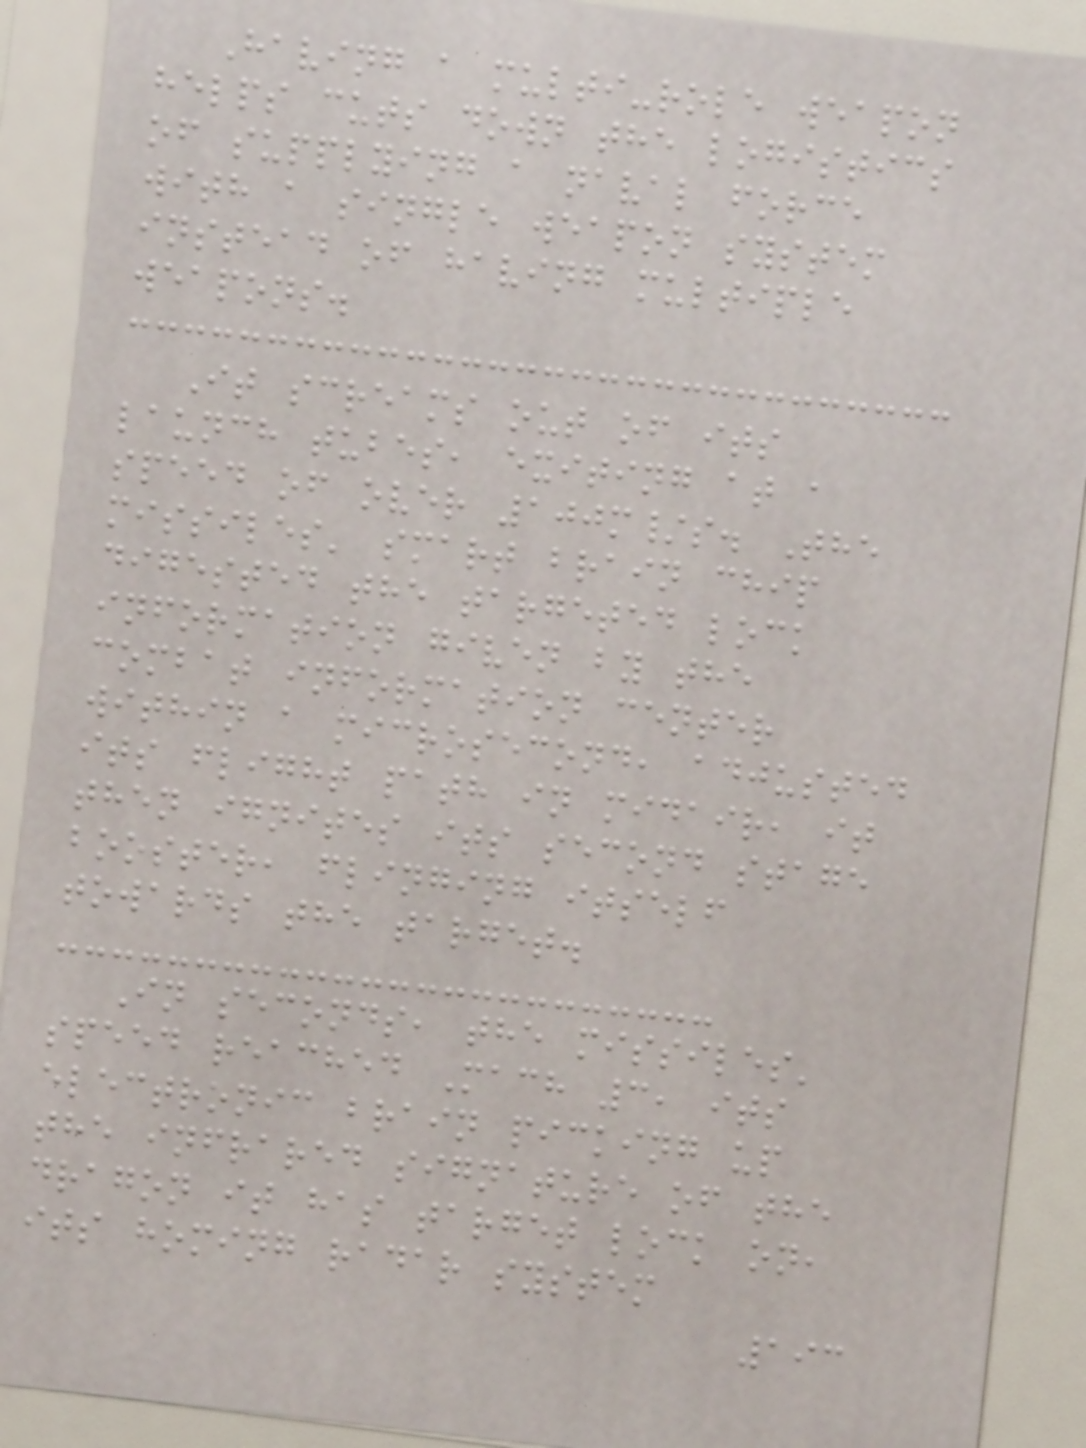Having a multi-role weapon
helps cuts down the logistics
of supplying a naval force
with a single weapon system
instead of having multiple
weapons.
It screams out of its
launch tubes, exiting at a
speed of over 100m/s. The
missiles' smart brain chip
digested the targeted lock
information given by the
combat information center
within a microsecond, adjusted
its flight path in midair, it
then ignites its second stage
booster, flinging itself
towards the target.
In seconds, the missiles'
speed reached Mach 3, its
electronic brain picking up
the infrared signature of the
dragon it has target lock on,
its homing radar system
193
